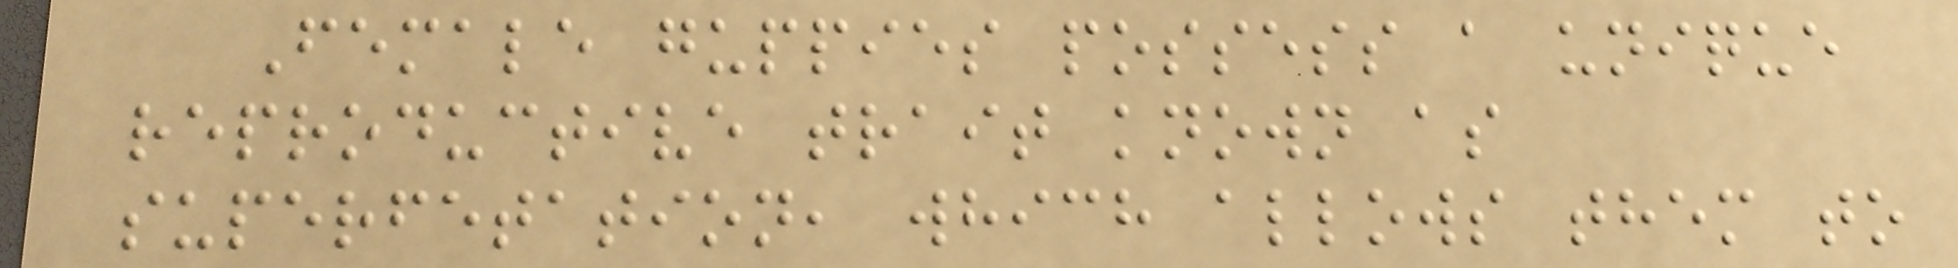Female guppies possess a unique
reproductive trait known as
superfetation, which allows them to
